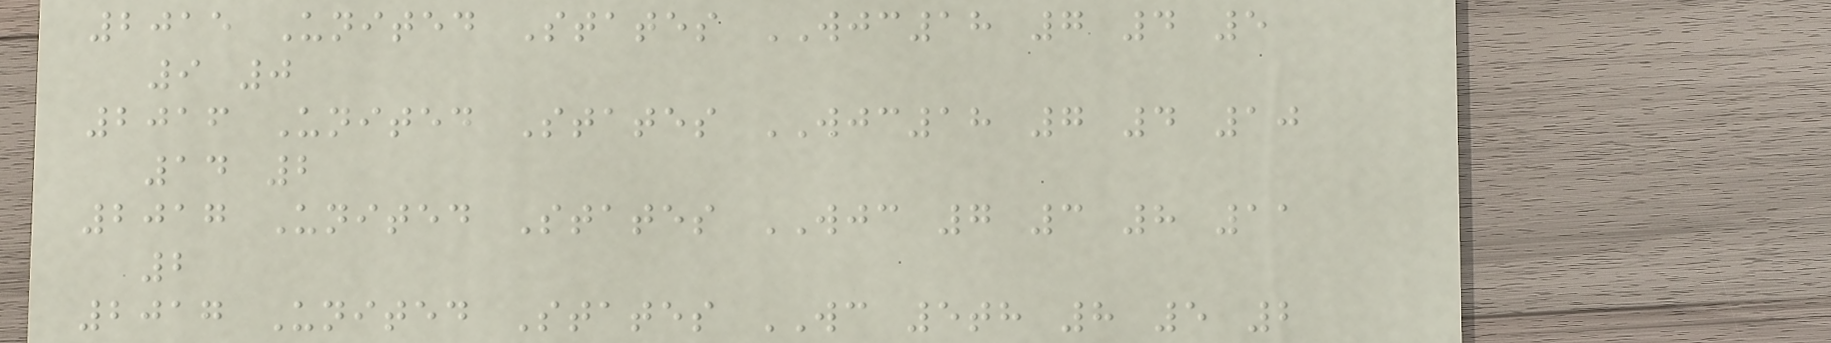2015 United States WJC18 7 4 5
9 0
2016 United States WJC18 7 4 10
14 2
2017 United States WJC 7 3 8 11
2
2017 United States WC 5th 8 5 2
